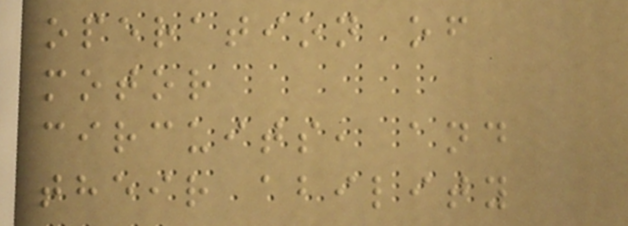operation of
motor
circuits, and
their ability
